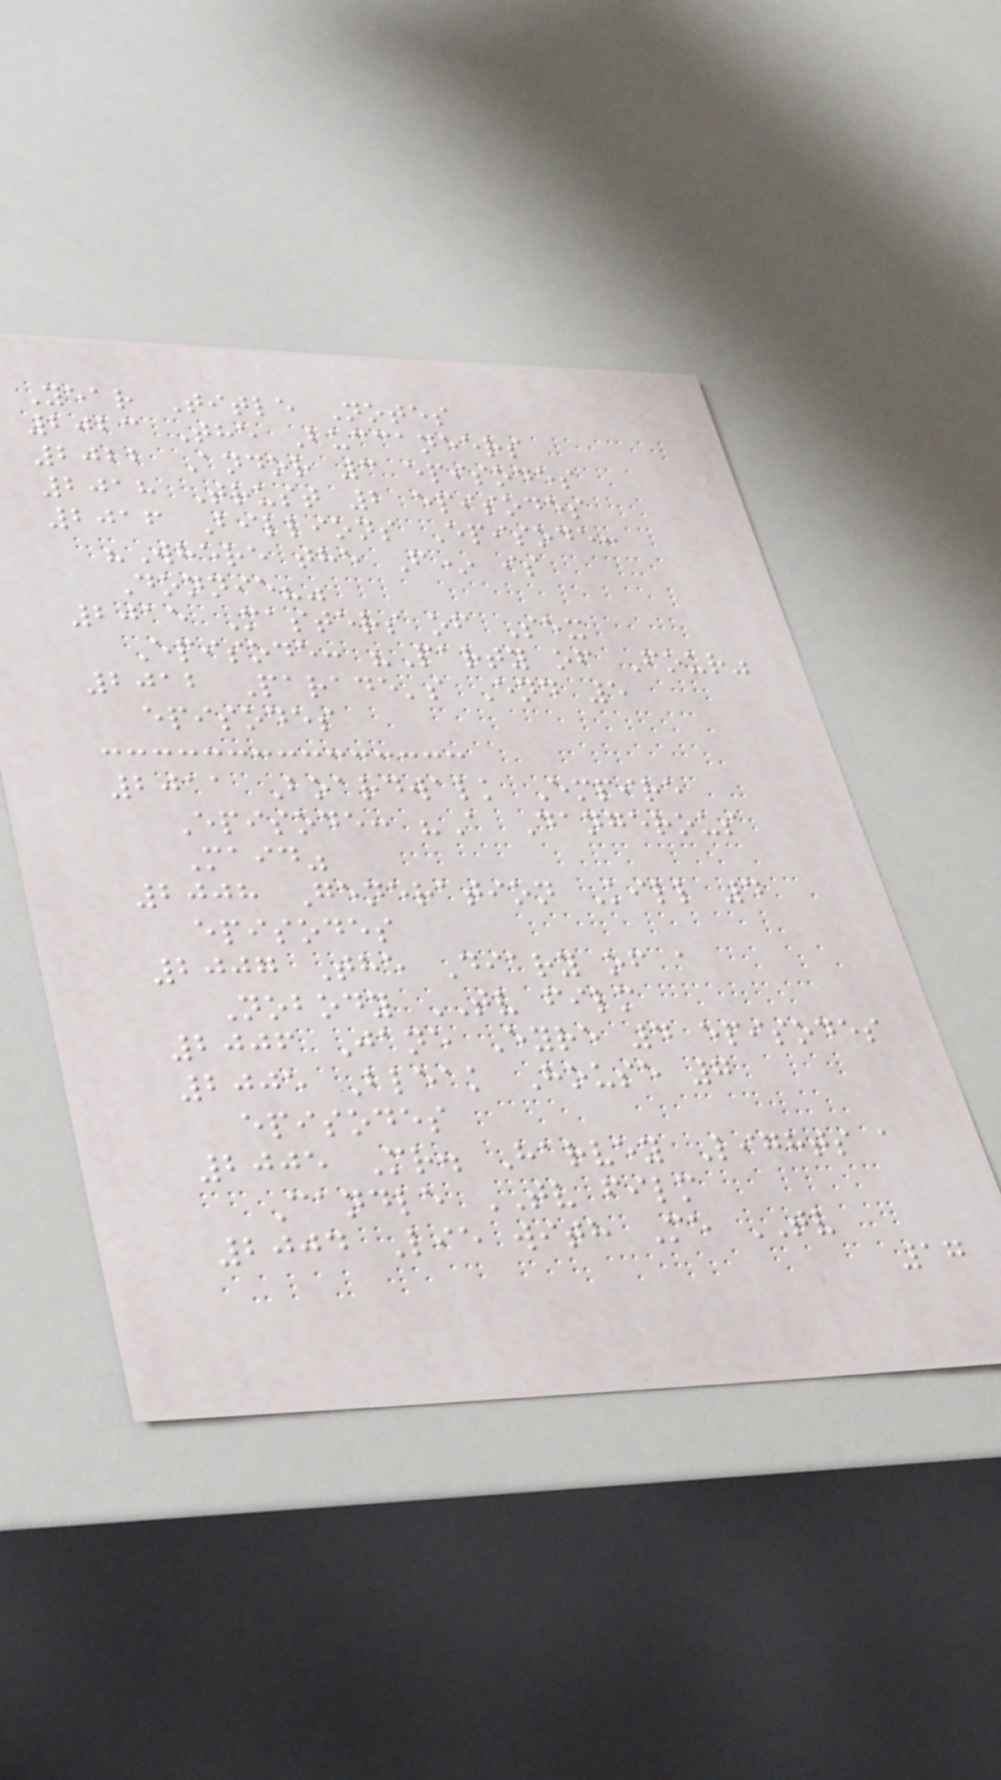Year Title Notes
2023 The Buccaneers
2022 Andor 3 episodes
2018 Trust 2 episodes
2016 Billions Episode:
"Where the F* is
Donnie?"
2015 Masters of Sex
Episode: "Party of Four"
2012 Parade's End 5
episodes
2011 Boardwalk Empire
Episode: "A Dangerous
Maid"
2008 Generation Kill 4
episodes
2007 The Diary of a
Nobody TV film
2006 Jane Eyre 4 episodes
2005 Bleak House 7
episodes
2005 Mr. Harvey Lights a
Candle TV film
2004 Lie with Me TV
17
